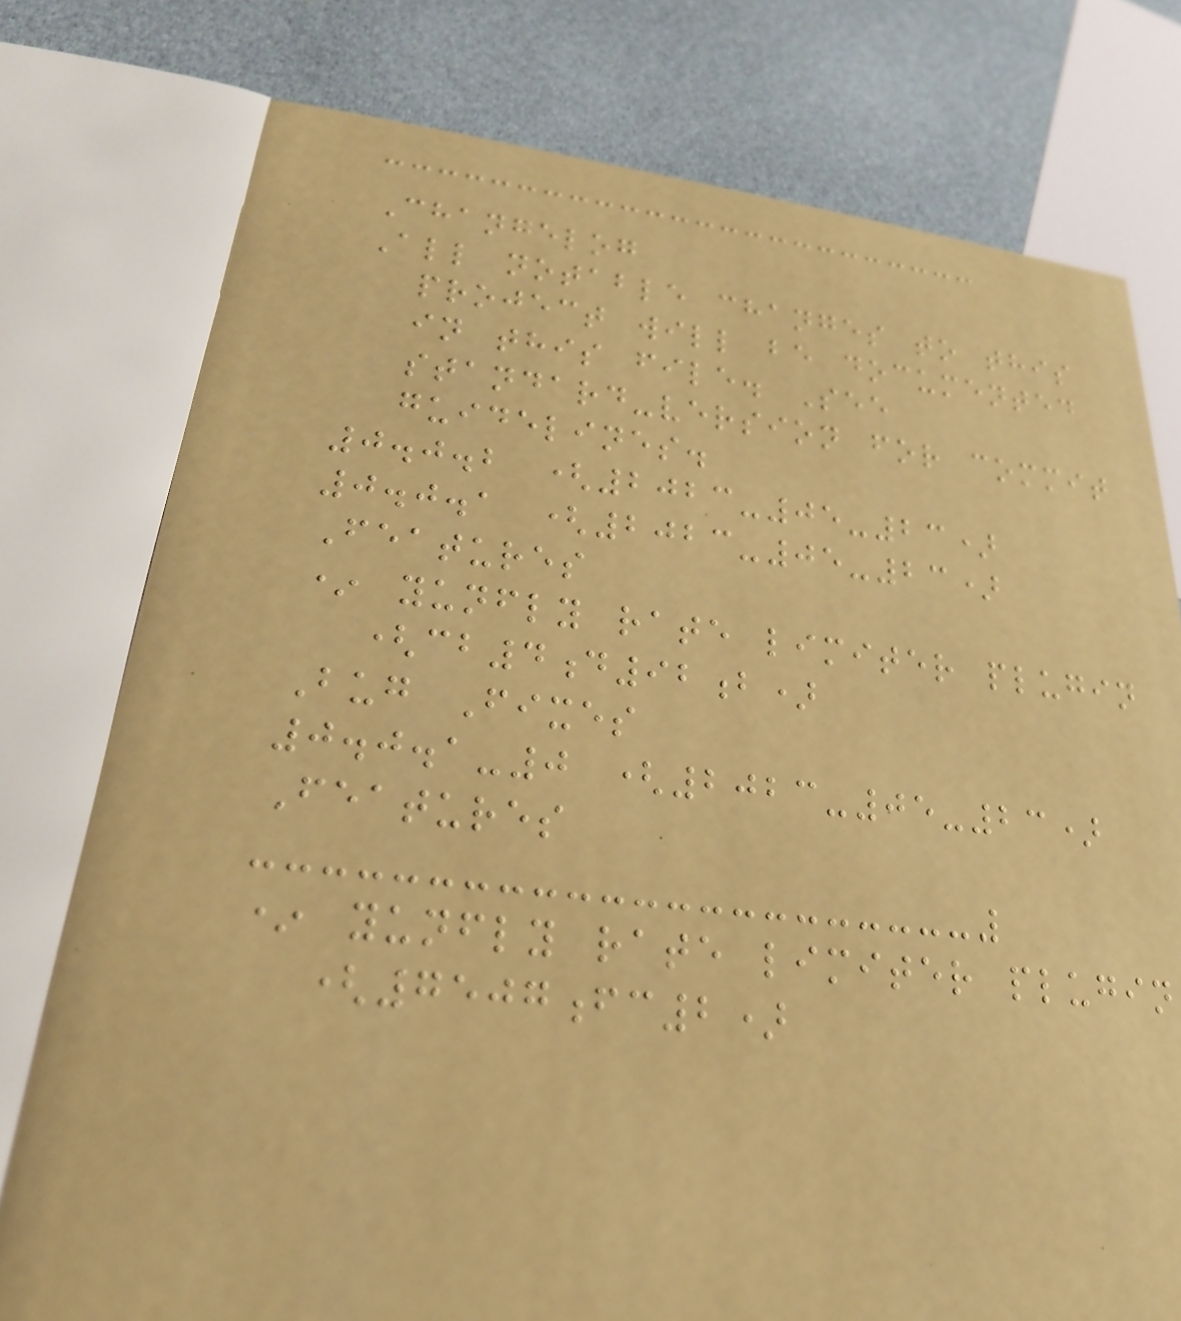Changelog
All notable changes to this
project will be documented
in this file. See
standard-version for commit
guidelines.
0.0.2 (2023-05-23)
0.0.1 (2023-05-23)
Features
* yunfly rate limiter plugin
(cb4d92b)
Bug Fixes
0.0.1-0 (2023-05-23)
Features
* yunfly rate limiter plugin
(7507fc2)
